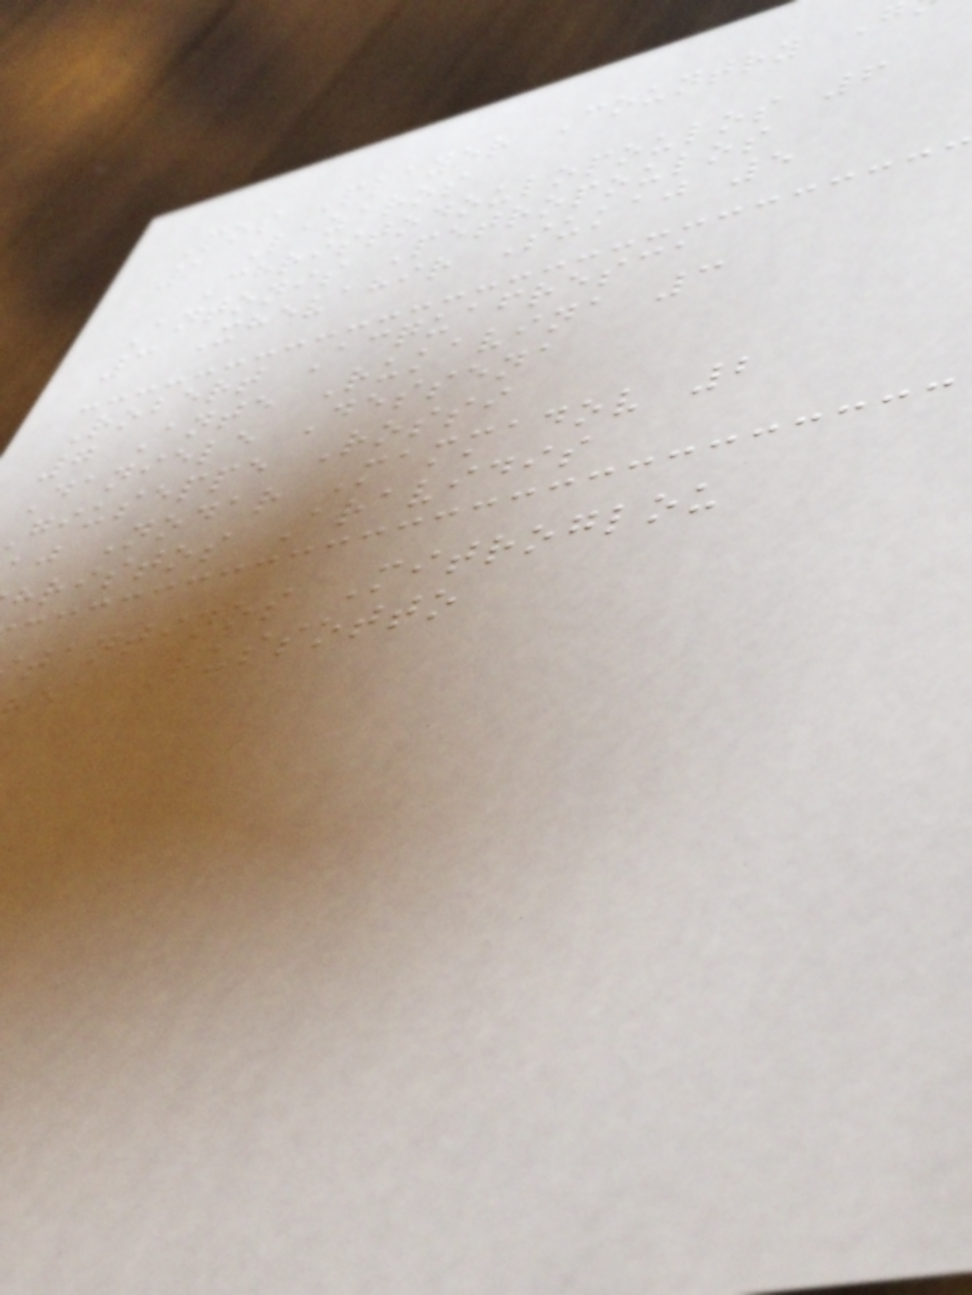Pos Player Country
1 Lazaros
Christodoulopoulos 6
Antonis Petropoulos
3 Xhevahir Sukaj 5
Robert Acquafresca
7 Ante Rukavina 3
Daniele Dessena
giuseppe Rossi
j Nodar Mammadov 2
hristos Aravidis
tantinos Mitroglou
ea Russotto
